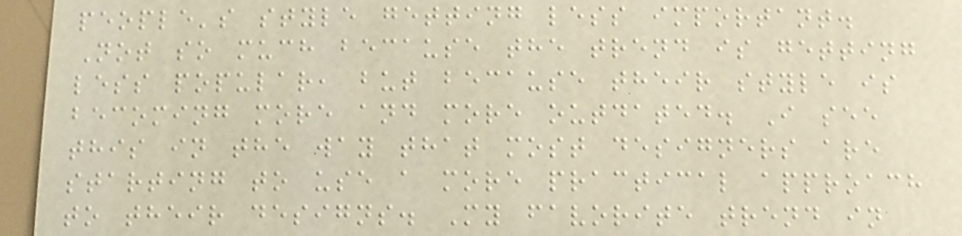people's style getting less important.
Not so much because the trend is getting
less popular, but because their style is
becoming more and more outdated. I see
this in the way that most designers are
starting to use a more practical approach
to their designs. My favorite trend in
